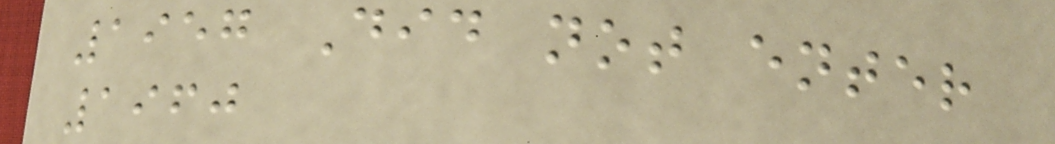1957 Did not enter
1960
